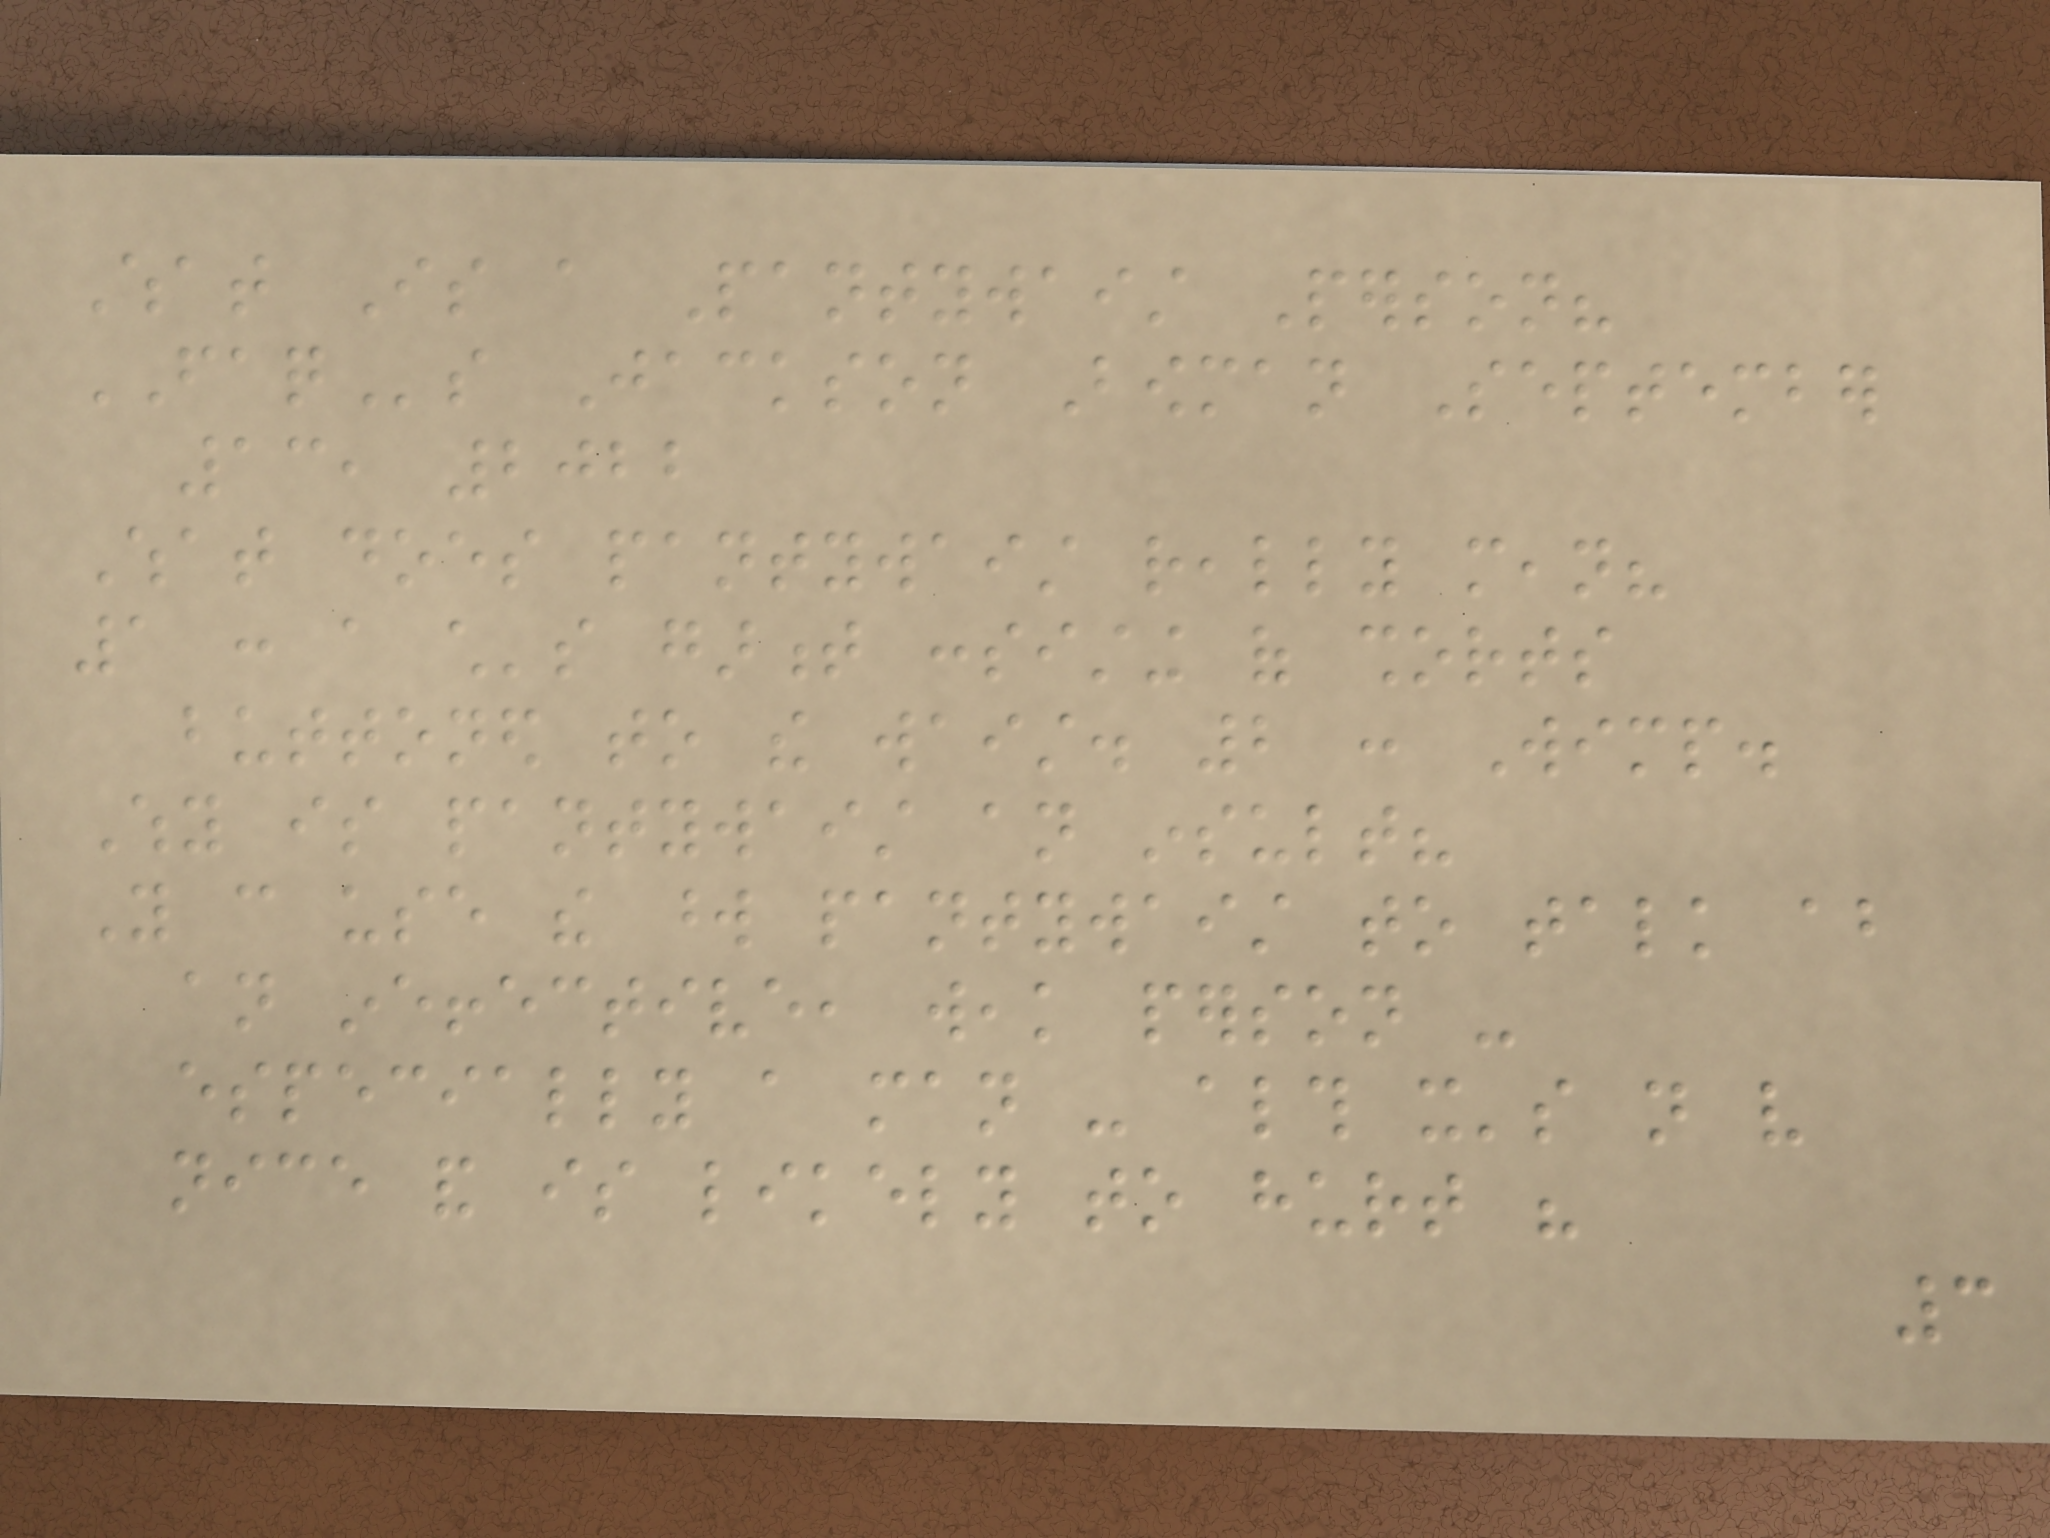What Is a Pantywaist Person?
FAQs Jackson Bowman September
13, 2022
What does pantywaist really mean?
1 : a child's garment consisting of shorts
buttoned to the waist. 2 : Wimp.
Why is pantywaist an insult?
You can use the word pantywaist to talk about
an ineffective, weak person -
especially a man - although it's not very
nice and is likely to hurt his
3
